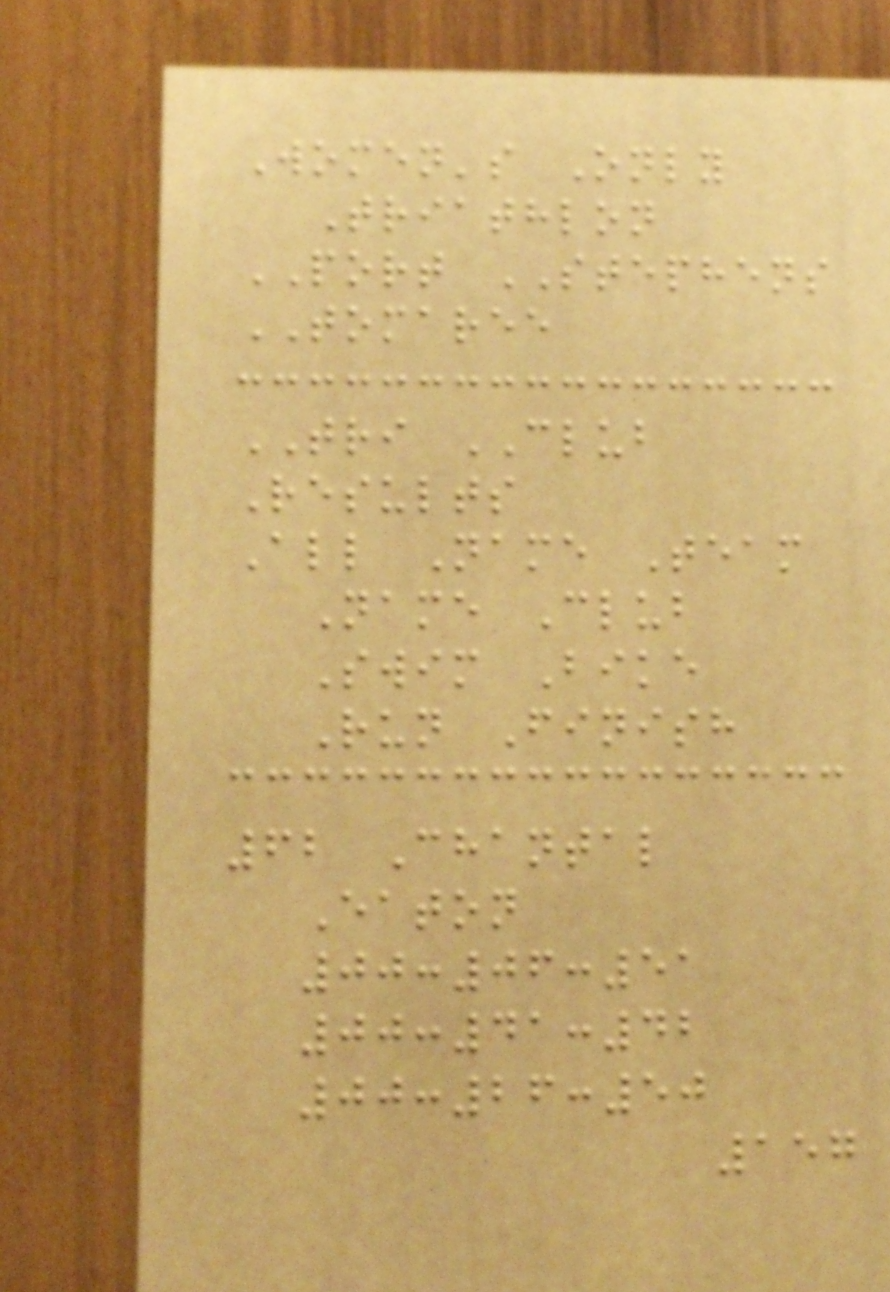Women's Only
Triathlon
PORT STEPHENS
TOMAREE
TRI CLUB
Results
All Name Team
Name Club
Swim Bike
Run Finish
62 Chantal
Eaton
00:06:51
00:41:42
00:26:50
157
